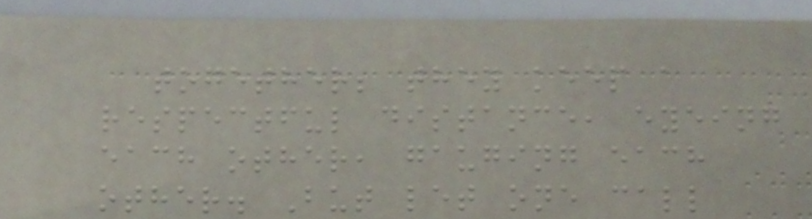together; they keep a
respectful distance, eyeing
each other, gauging each
other. But let one call
